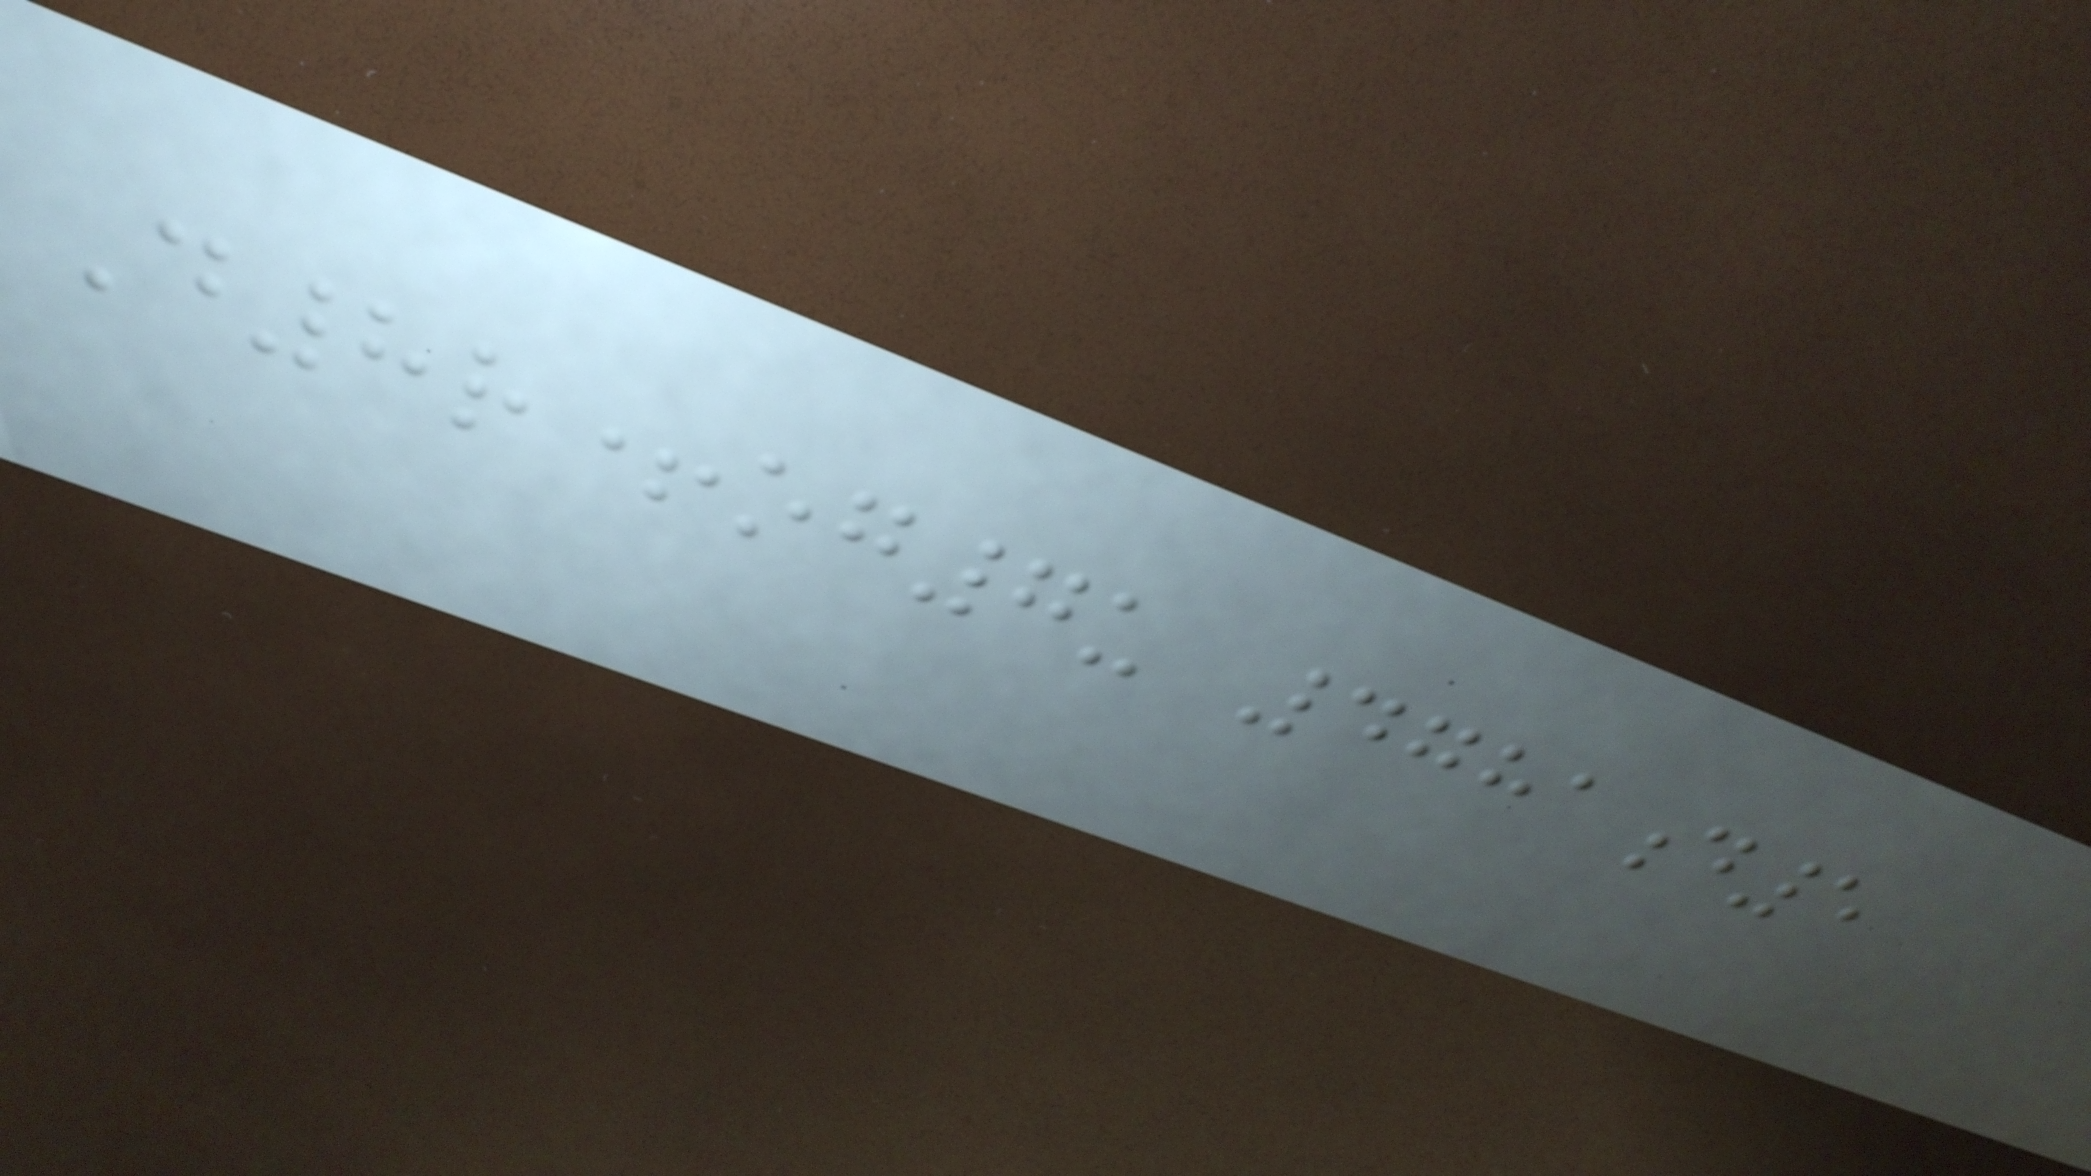D8r+og7u 4781d5
